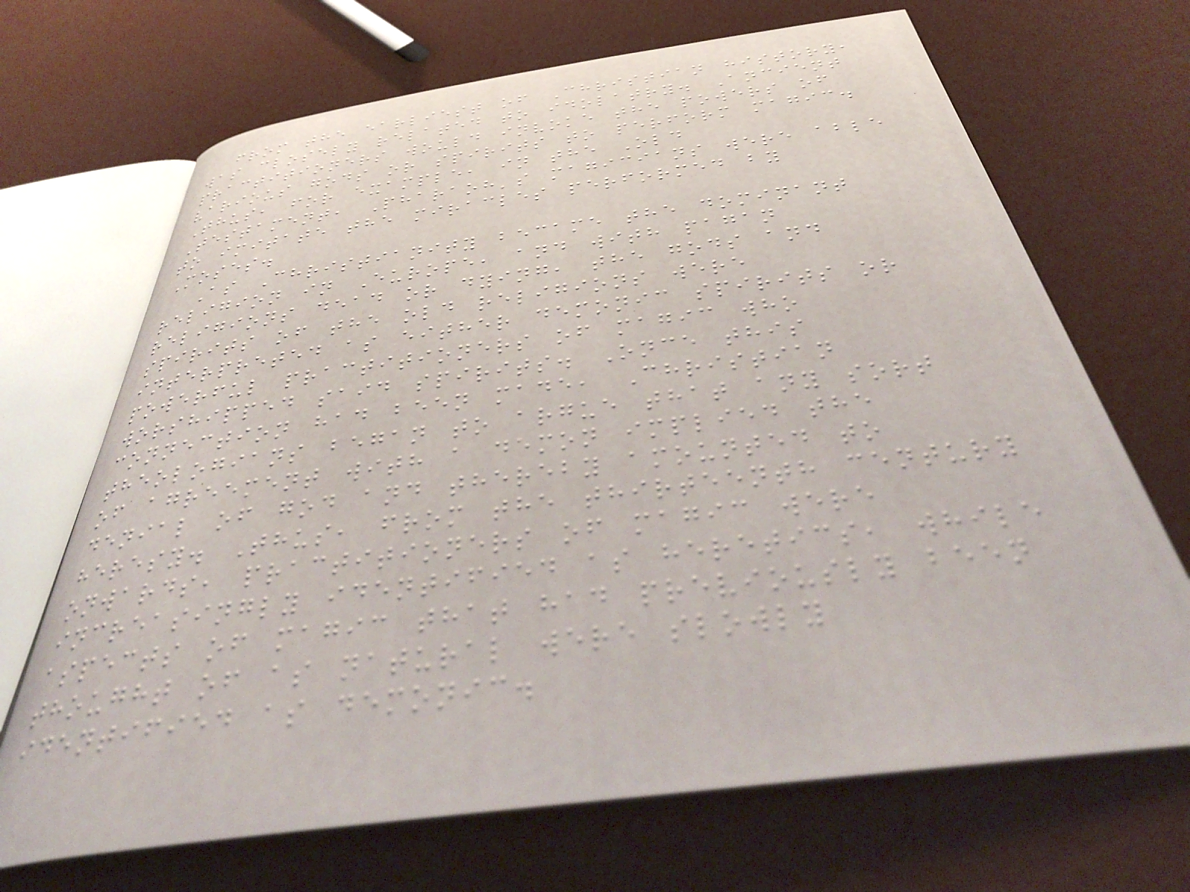from the earliest of Christian history,
was closely related to idolatry. Ancient
practitioners would invoke the powers of
various gods or spirits to perform magic.
Thus, for example, in the Old
Testament, Pharaoh's magicians were able
to imitate the miracles performed by
Moses.
As Christianity became the dominant
religion in Europe, and with pagan
religions dead or dying, the gods and
spirits of the old religions were
interpreted as either demonic spirits or
powerful practitioners of magic who
worshipped said spirits. Once this
connection had been made, Christian
theologians began to argue that any sort
of agreement with a demon implied the
denial of god and thereby amounted to
heresy. Thus, from the thirteenth century
onwards, practitioners of magic were
increasingly identified as heretics, while
aspects of magic that had previously been
thought of as natural were slowly
identified as demonic.
